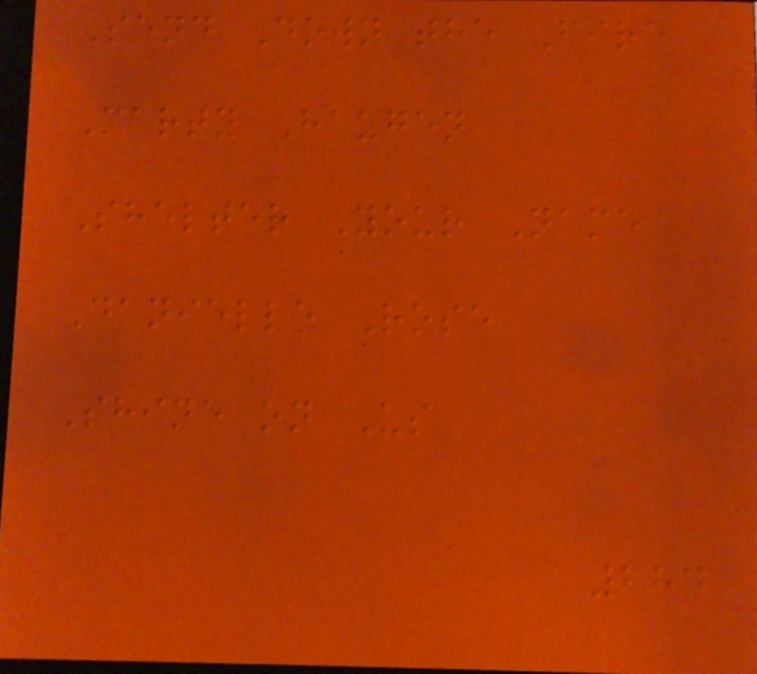Send Down the Fire
Marty Haugen
Shelter Your Name
Danielle Rose
Shine on Us
284
